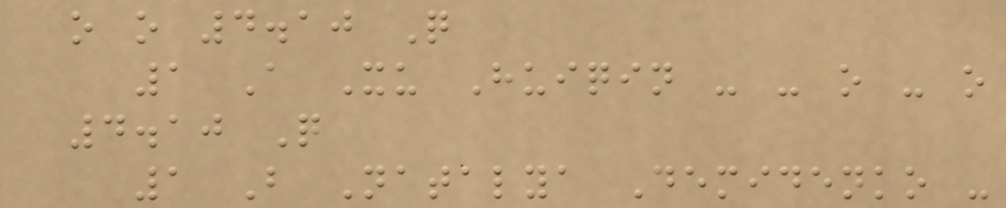o o 4.10 Q
1 A Xu Huiqin - - o - o
4.10 Q
1 B Natalya Demidenko -
